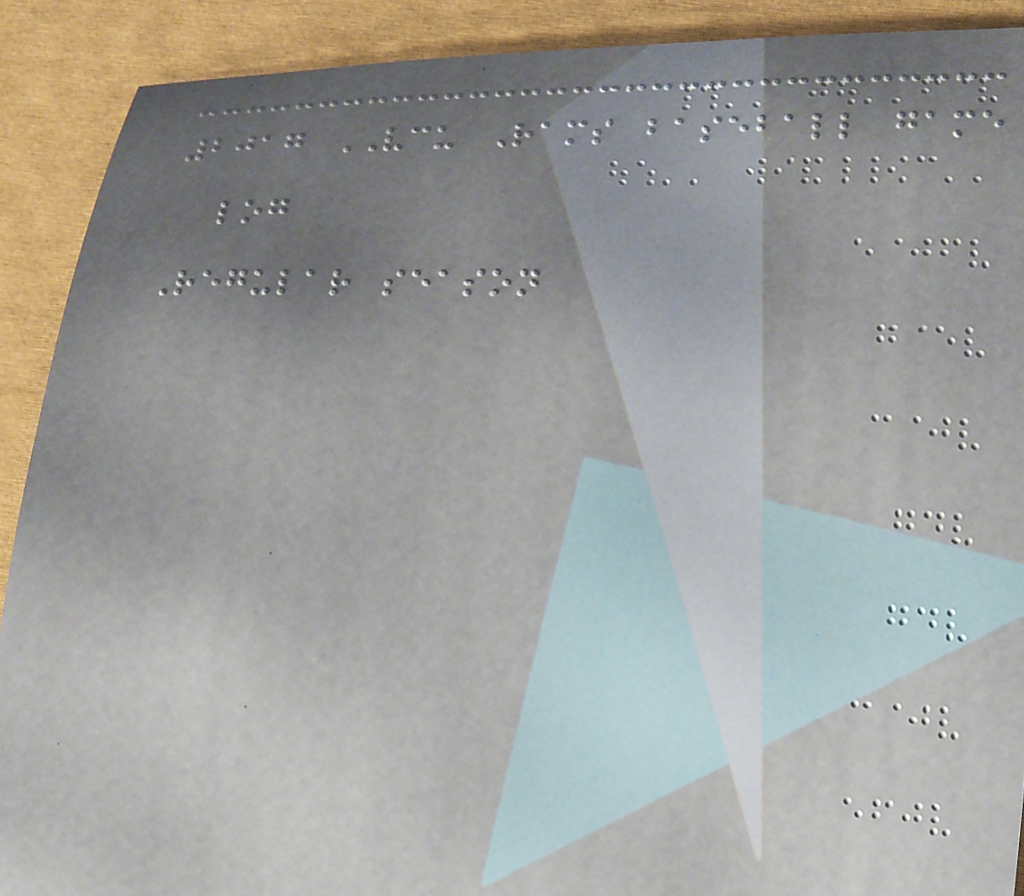2017 VCU Rams baseball game
log
Regular season
